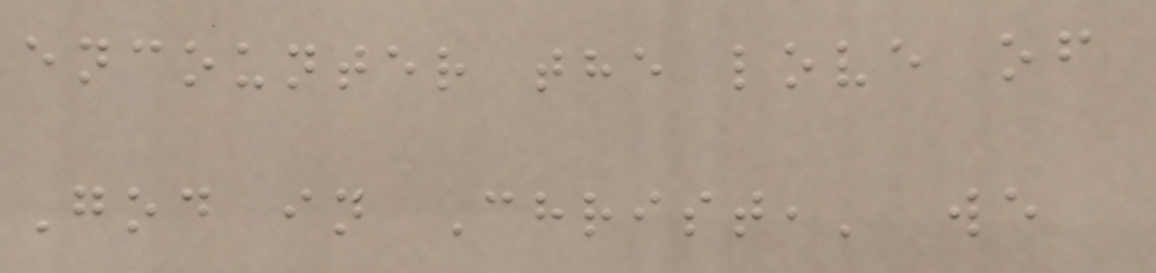encounter the love of
God in Christ,' we
